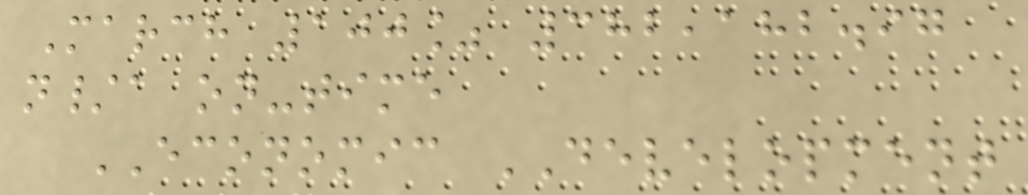March 100% 382,182.97
n/a on-time
ECONOMIC DEVELOPMENT
